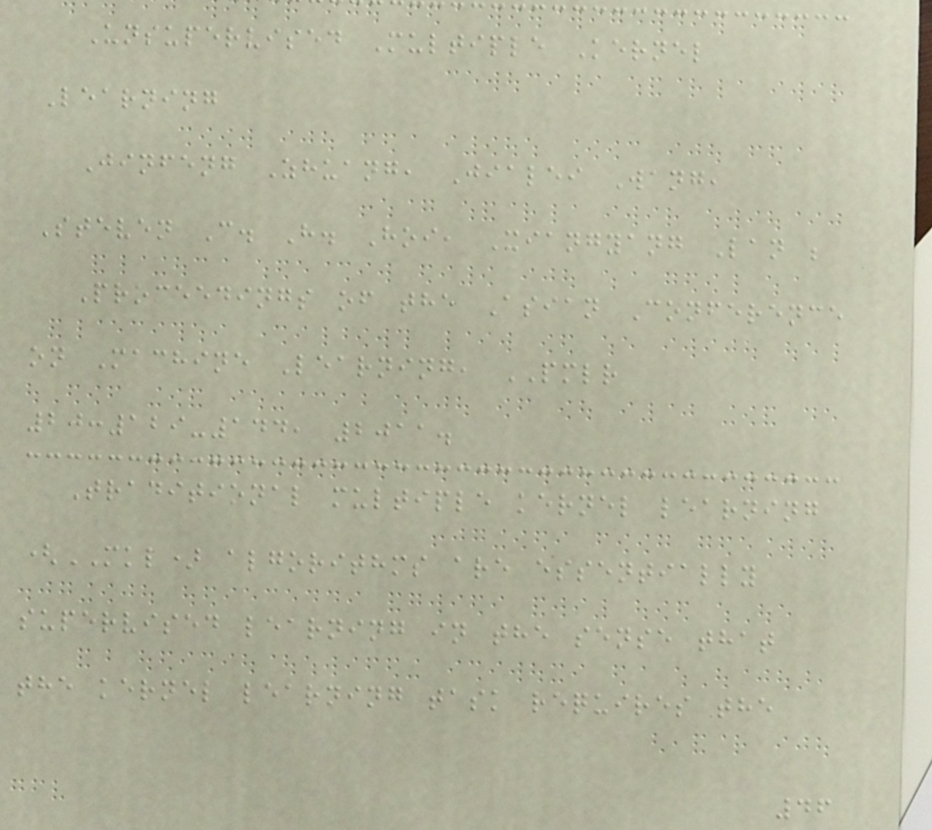Unsupervised Multiple Kernel
Learning
Jinfeng Zhuang, Jialei Wang,
Steven C. H. Hoi, Xiangyang Lan ;
Proceedings of the Asian Conference
on Machine Learning, PMLR
20:129-144, 2011.
Traditional multiple kernel learning
(MKL) algorithms are essentially
supervised learning in the sense that
the kernel learning task requires the
46
